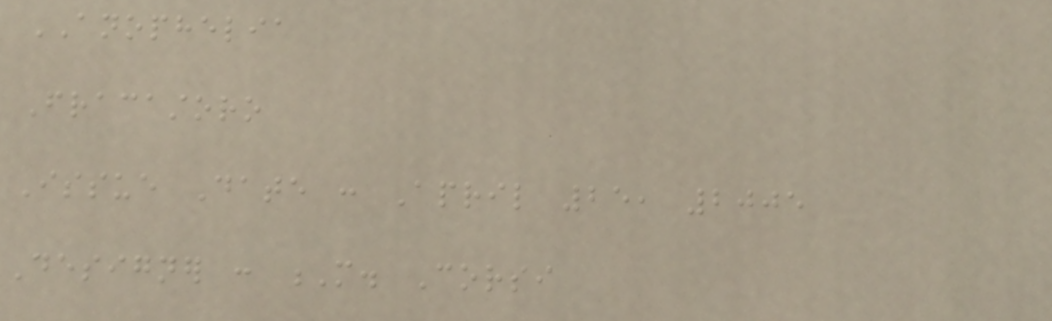ANOPHELIA
Fracastoro
Issue Date : April 25, 2005
Designer : M. Corsi
